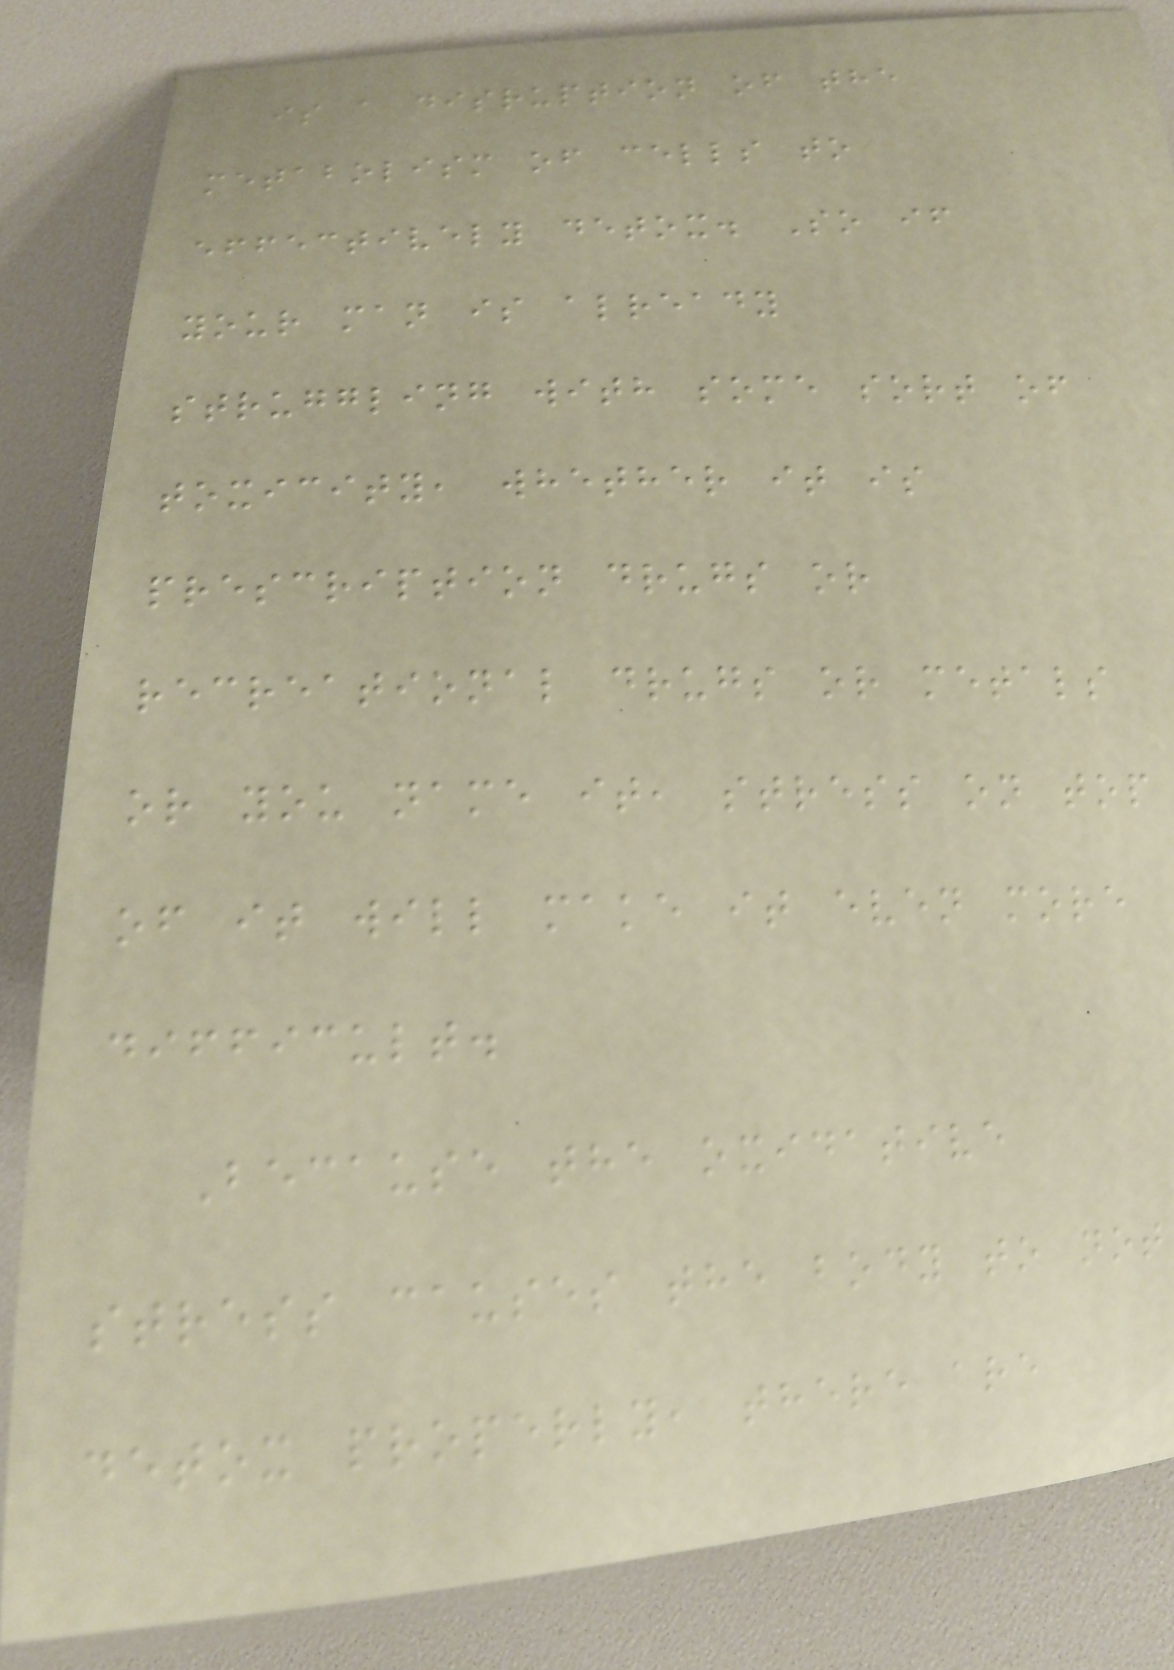is a disruption of the
metabolism of cells to
effectively detox. So if
your man is already
struggling with some sort of
toxicity, whether it is
prescription drugs or
recreational drugs or metals
or you name it, stress on top
of it will make it even more
difficult.
Because the oxidative
stress causes the body to not
detox properly, there are
